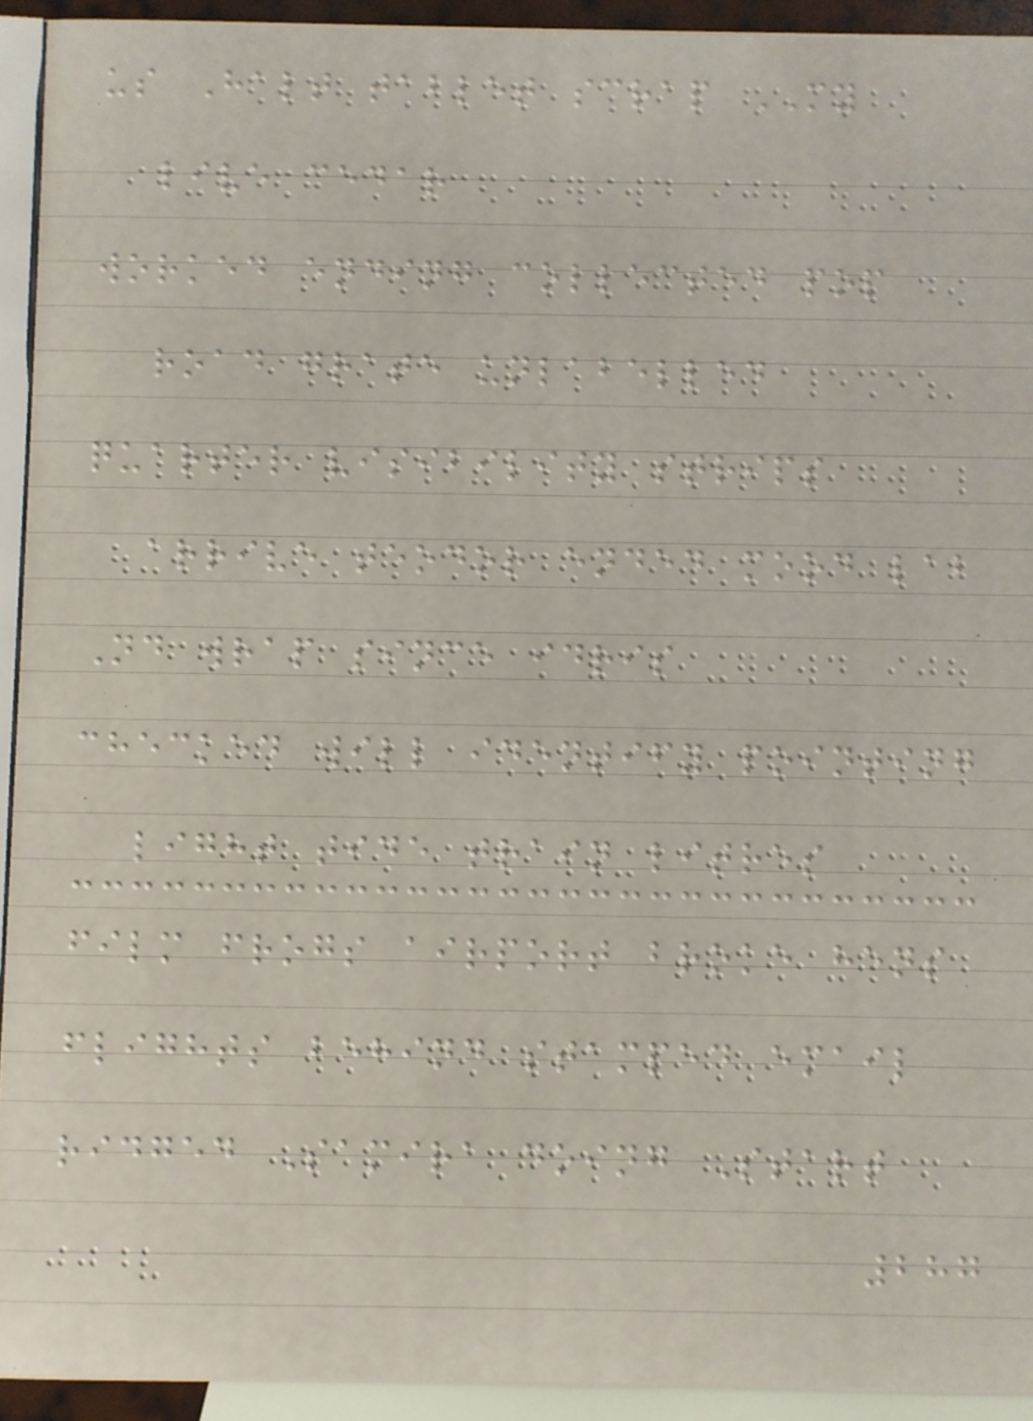us Halt tablet scrap MY
live cedar
worked ending collected pop
road grate unlabelled
quarter visibility strips
arrive teodor ended mood lab
Nd wrap since idris
checked will identify pointing
light tide train litres
film frogs airport broke hens
flights behind stamped email
ridged Samira doing Start
287
